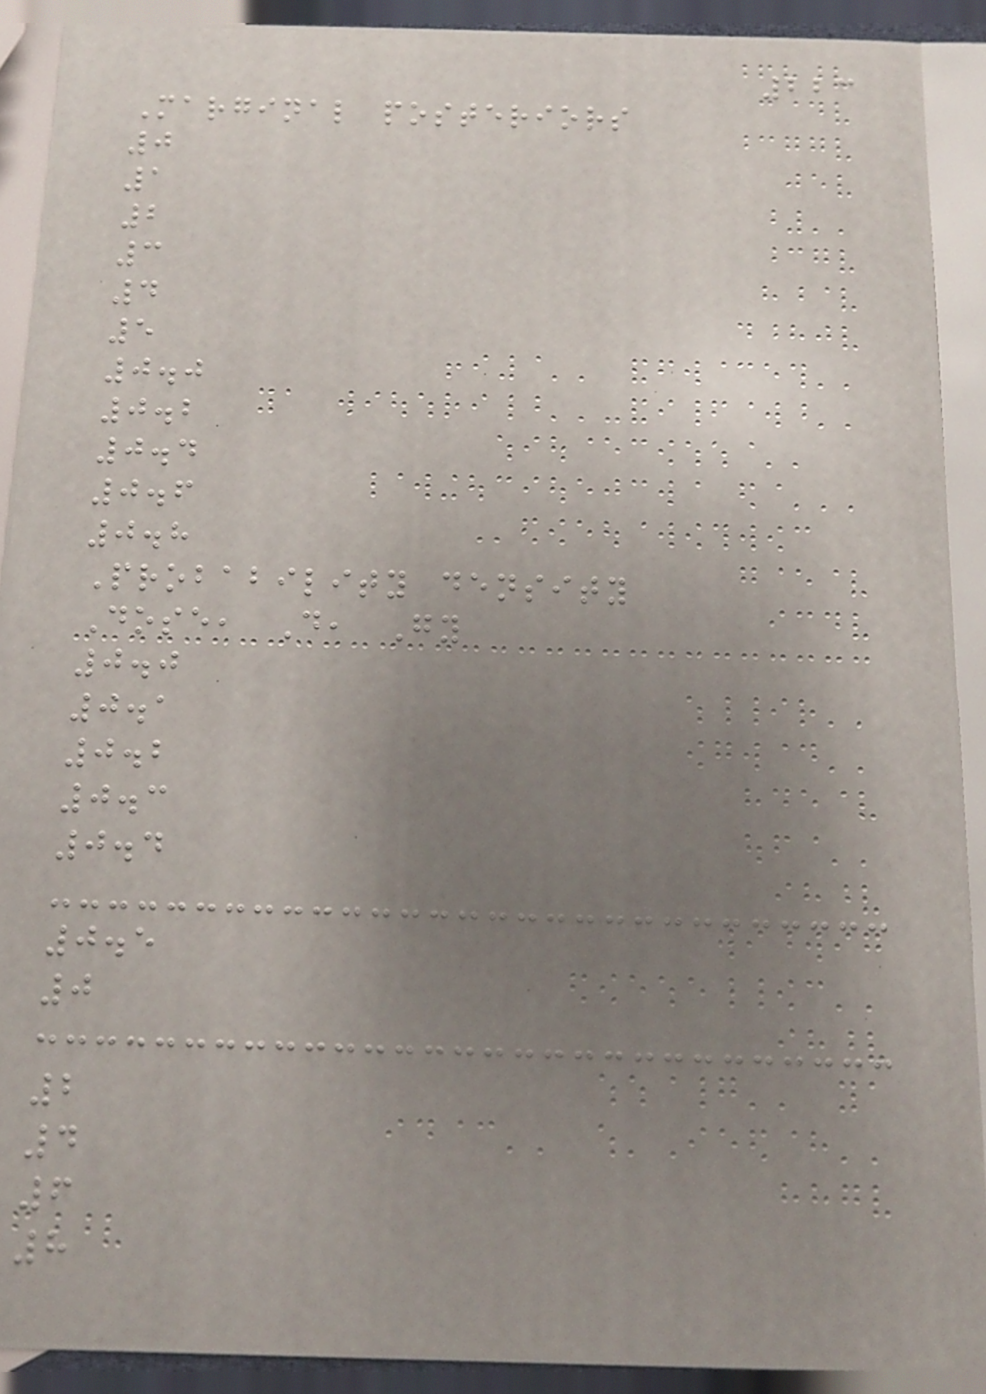223
Marginal posteriors
0
1
2
3
4
5
0.0
0.2
0.4
0.6
0.8
Probability density
Dose, D, Gy
0.0
0.1
0.2
0.3
0.4
0.5
0
2
4
6
8
